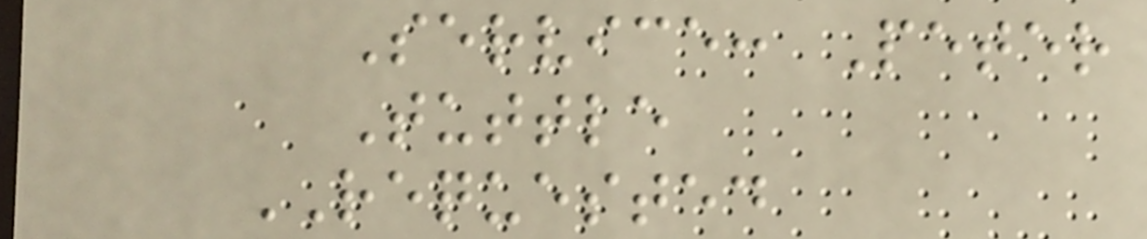Service: Peter
Tuttle
REQUESTED
